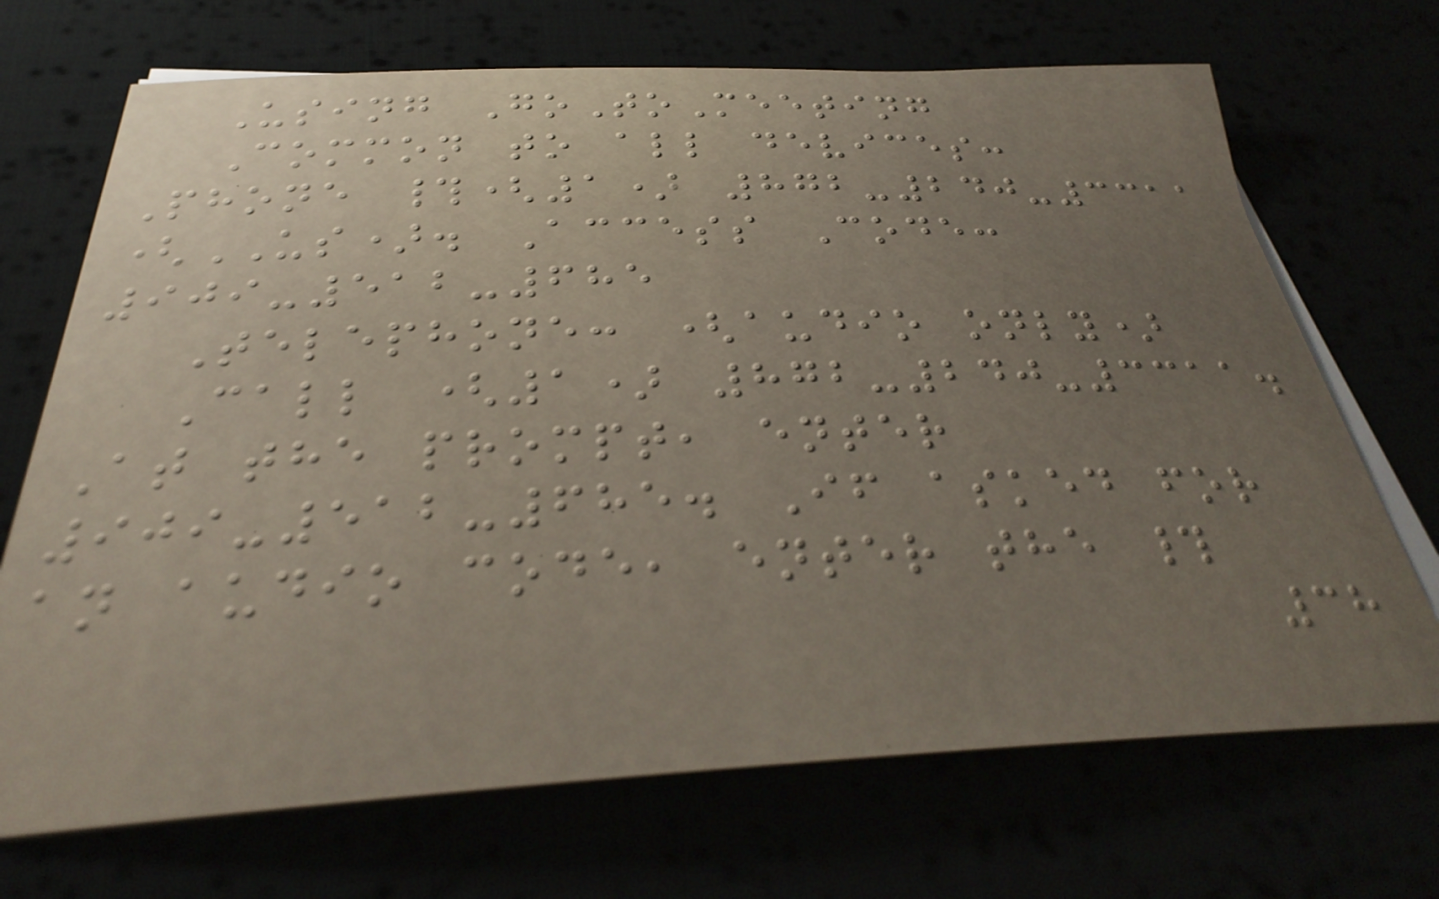Using GoToMeeting
Common to all devices:
Phone #(1) 872-240-3311
(US). Access Code:
909-512-685
Telephone: (audio only)
Call (1) 872-240-3311.
At the prompt, enter
909-512-685. If asked for
an audio code, enter the #
38
